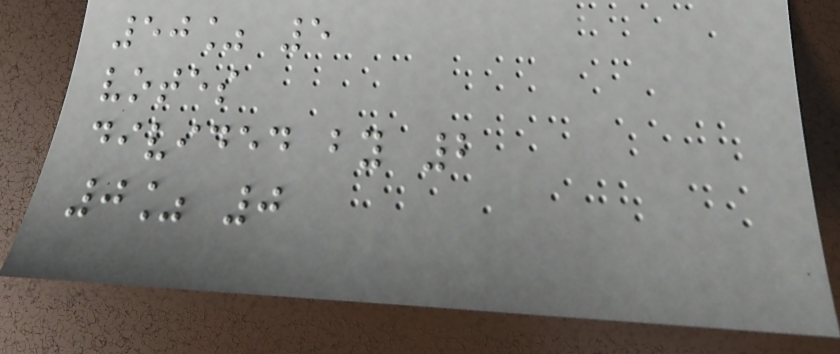50% 5
votes
divided by 2
0% 0
